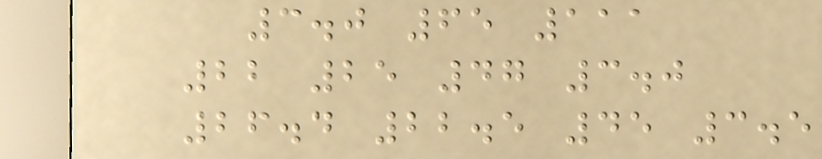3.0 65 111
22 25 47 3.0
26.4 22.5 45 3.5
